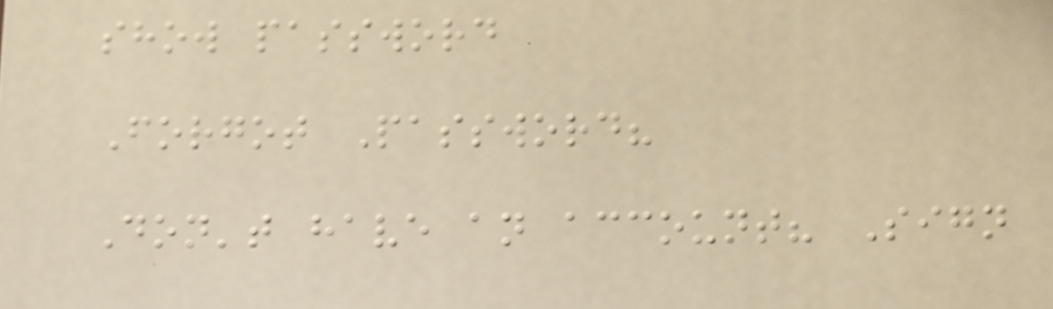show password
Forgot Password?
Don't have an account? Sign
